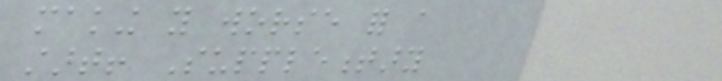making you worse for a
start! Supplementary
